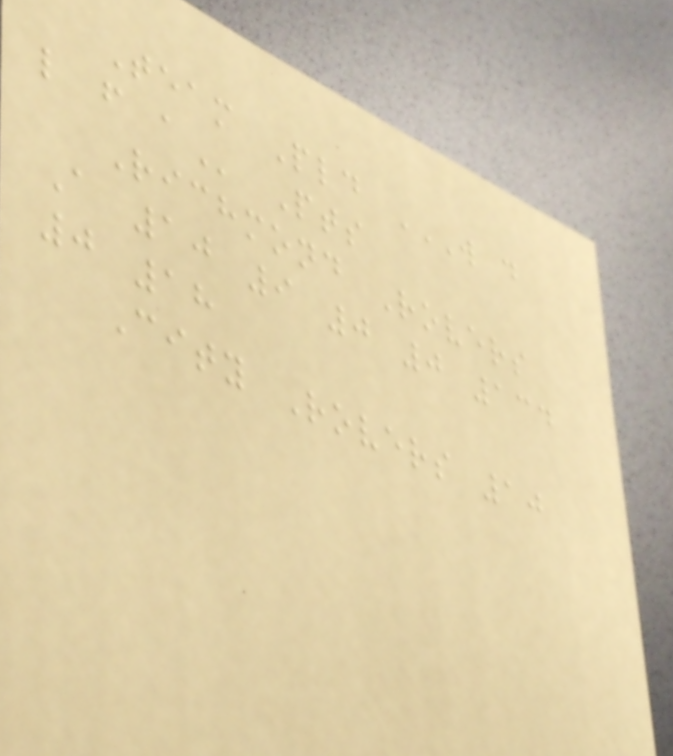Team Pld W D
L F A Pts
Richmond Rovers
A 10 9 0 0 134
0 18
City Rovers 10
